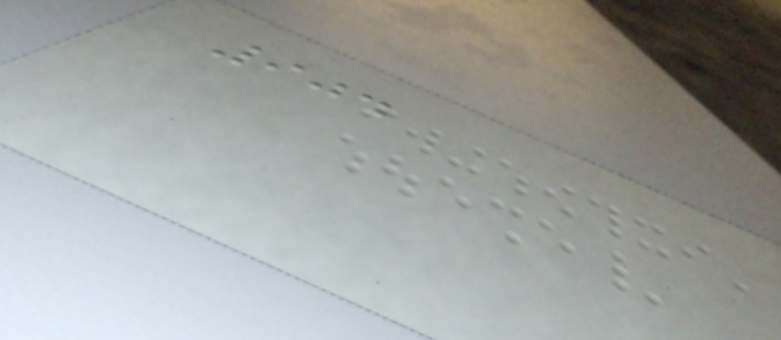904
